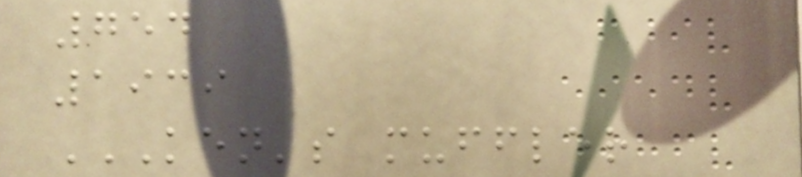754
1939
KEN'S MUFFLER
